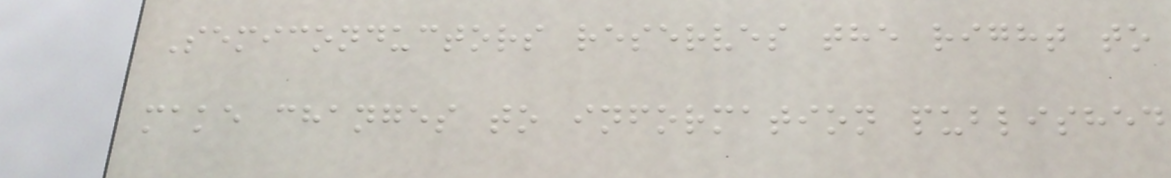Semiconductors reserves the right to
make changes to information published
